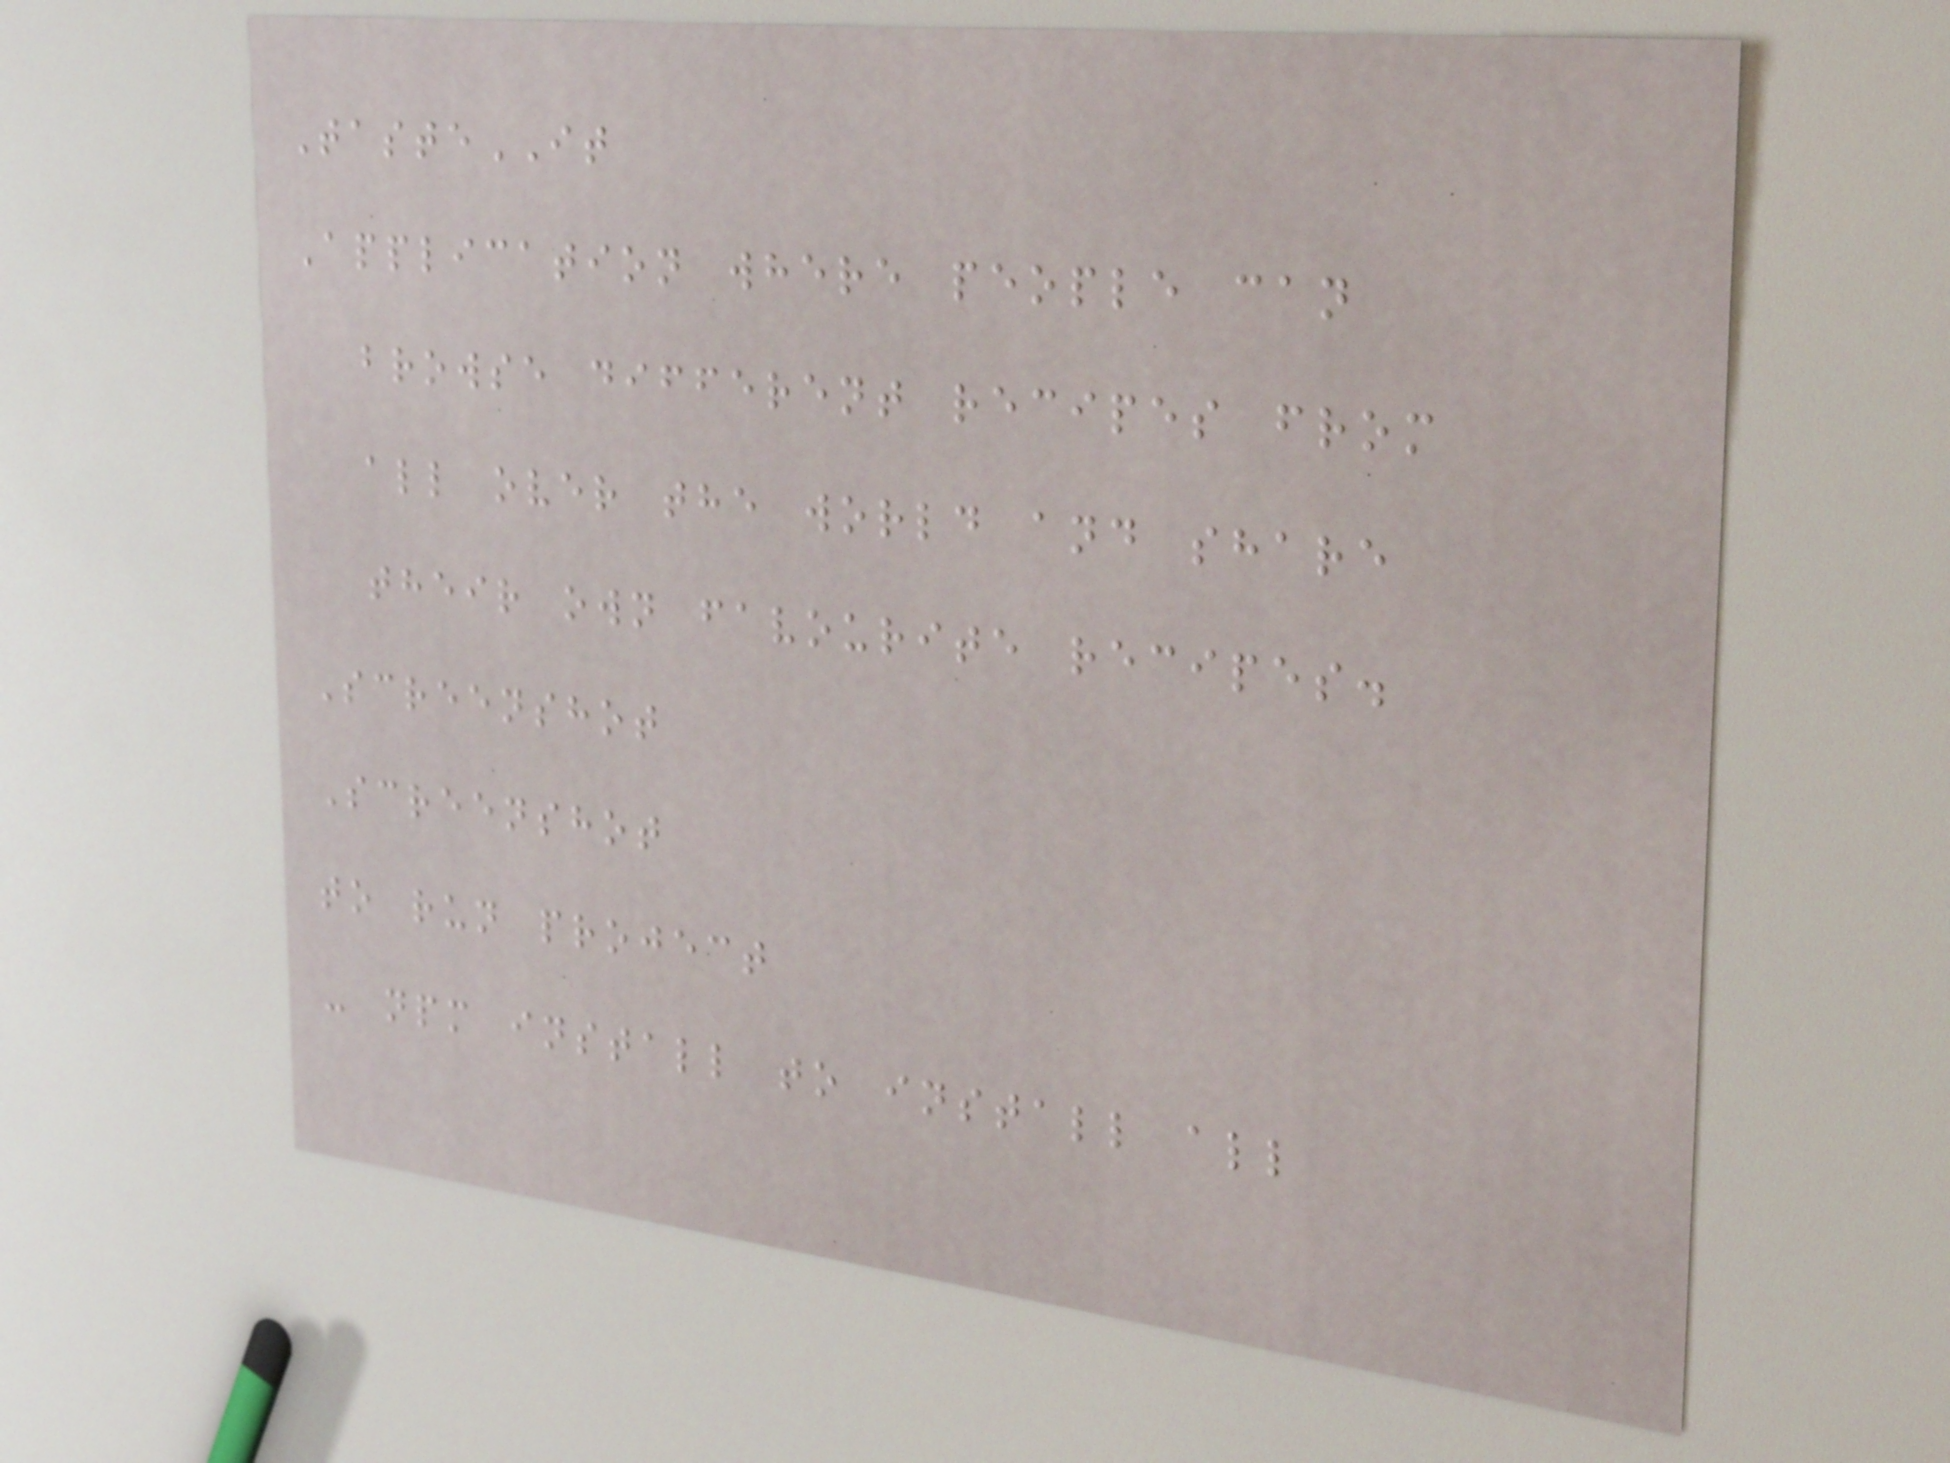TasteIT
Application where people can
browse different recipes from
all over the world and share
their own favourite recipes.
Screenshot
Screenshot
to run project
- npm install to install all
